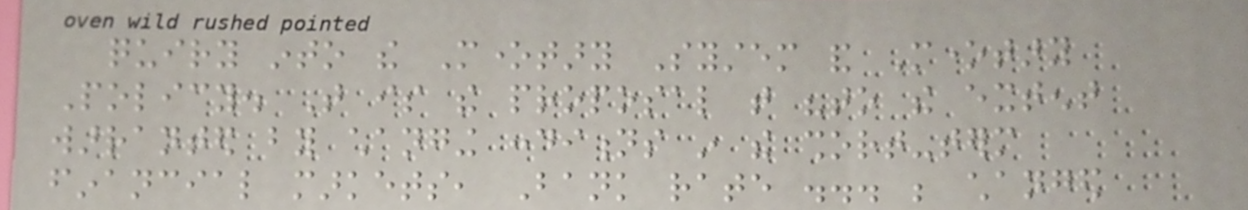quiry into the Monetary System and Monetary
Policy. That is the proposal that "to the extent
warranted by changing conditions in the short-term
financial markets, Bank rate ... be changed
